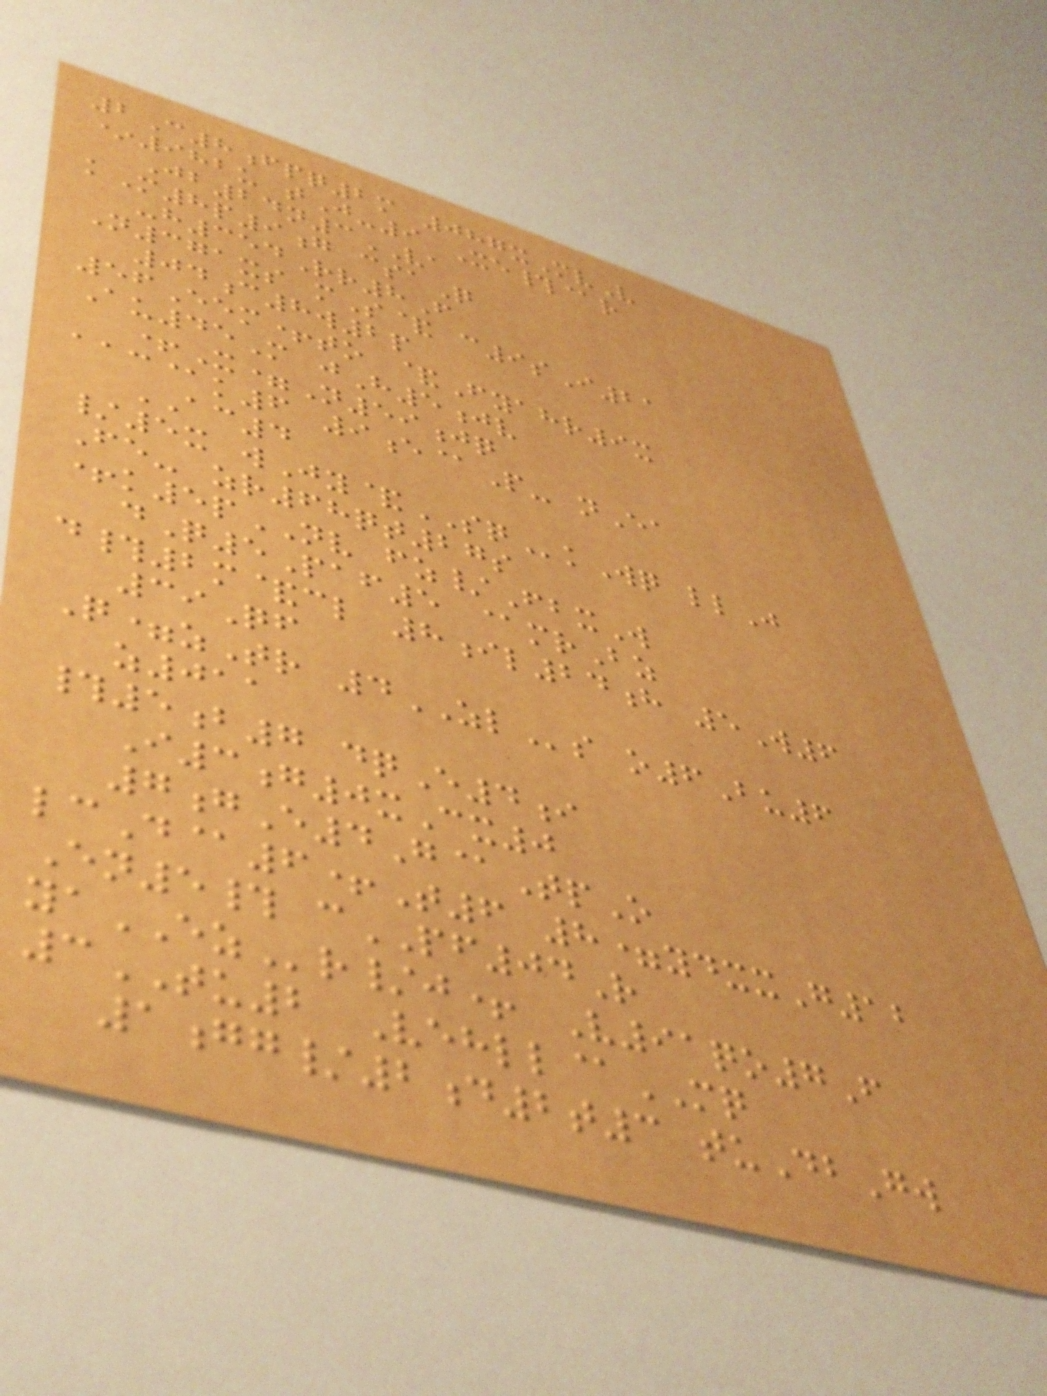2C8fpq2m 087xMvV
*982u tJ-9 Xe#@r
Jb24n3VA
kM8p9g csaQ
-h354Rr8F
N371xs mS& c9sI21
04c8w2p
56Eem+to &Fyahr9x
Au45M jH5jv
+X=N59jq
aac@k6 9e@P- nEa
AC4
/5x wJy&SQkWq llJ
Fe- zr68qt27s
+k5pNV fz/FbxW
dQ5Paf5 @mrBz
d#2m&cl 8il24h 5W6
39Qf
Q=zTr 4ZLs o6Bu6
z011
#5b7 dqE4i
I3g0xCx0
7gE4G@TpO
lcD@6+T6 8=ydxxG12
En5# cPF04R
yaEZr/j+ V91qo7F
3TU2 Vehll@MQ
1gg/2d2t3 tuDbGw
